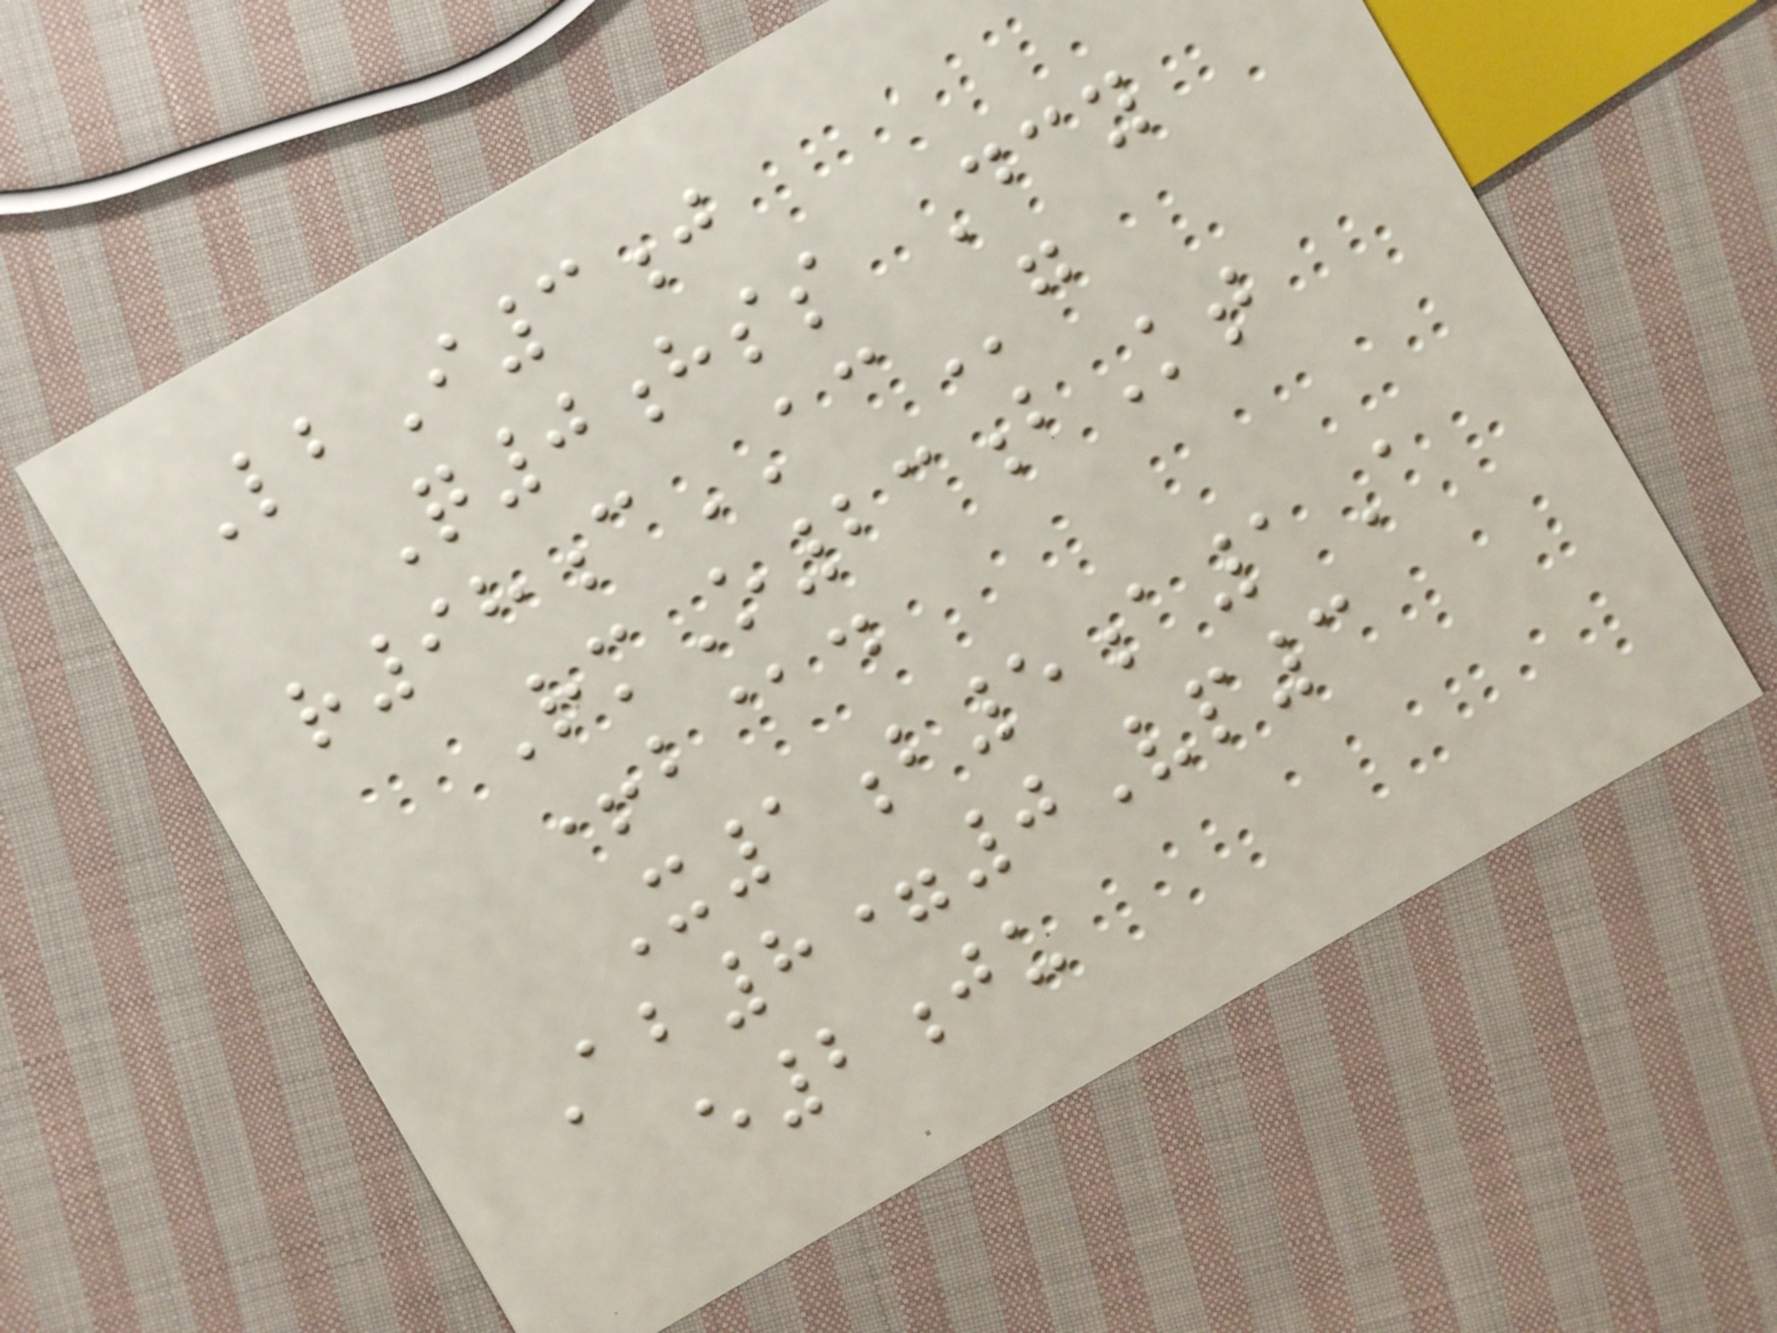LbI3j
Q0hss Dcy
r98cACg
RmO23bKt
+b@d
X1b5a1A
Ab8=0Vp3
e2ju
